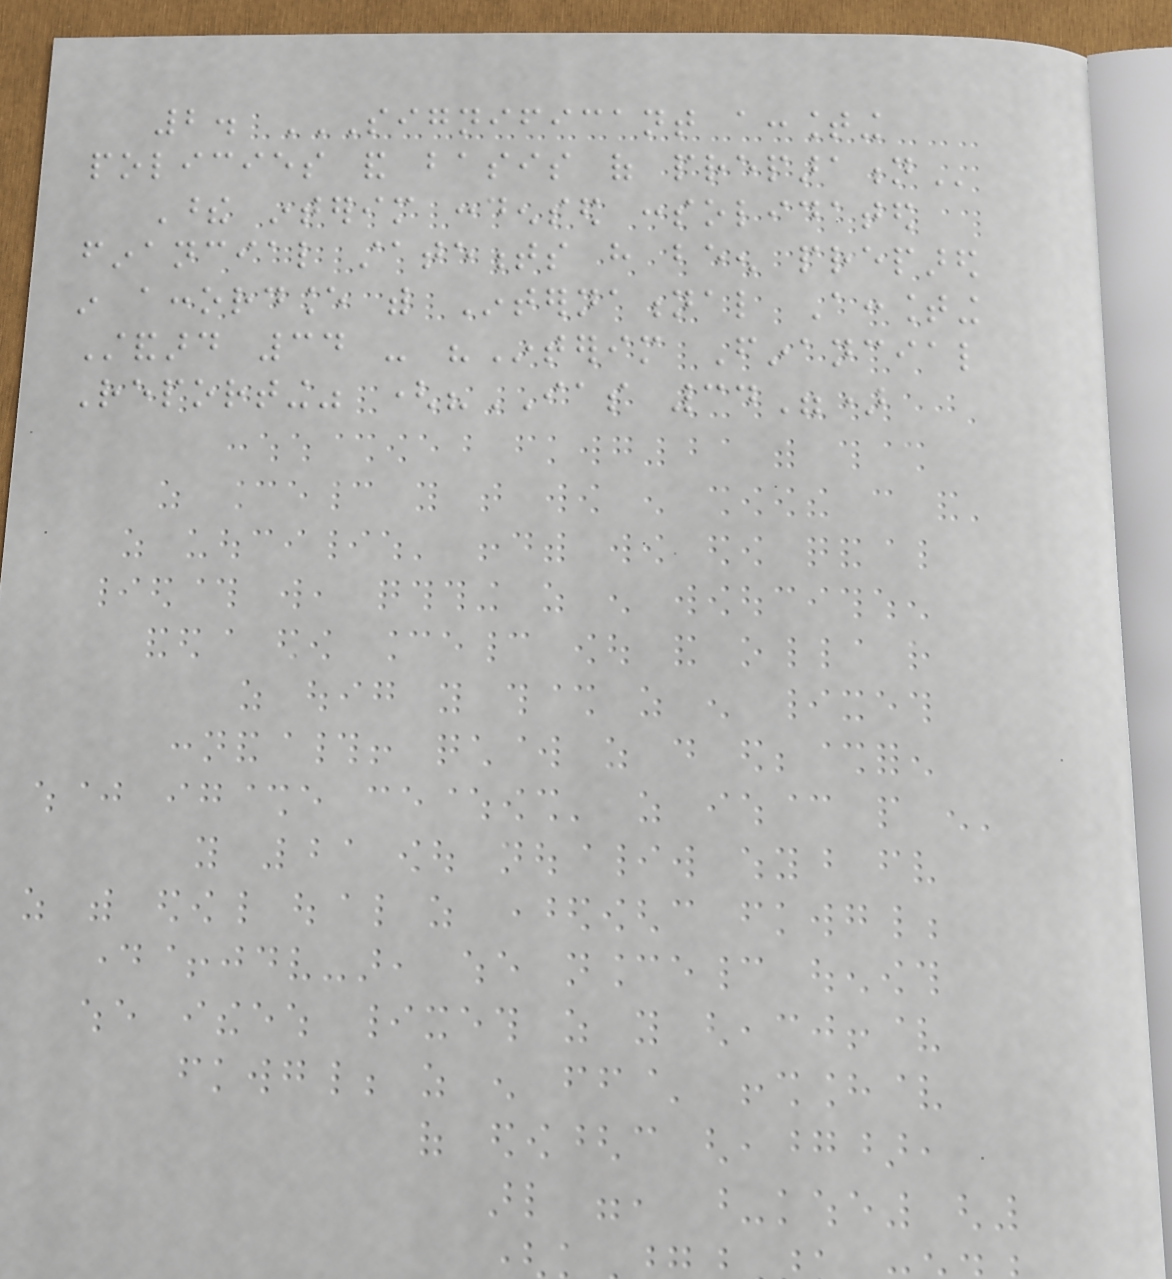2. SIGNIFICANT ACCOUNTING
POLICIES AND BASIS OF PREPARATION
These interim condensed consolidated
financial statements have been prepared
in accordance with International Accounting
Standard 34 - "Interim Financial
Reporting" ("IAS 34")
